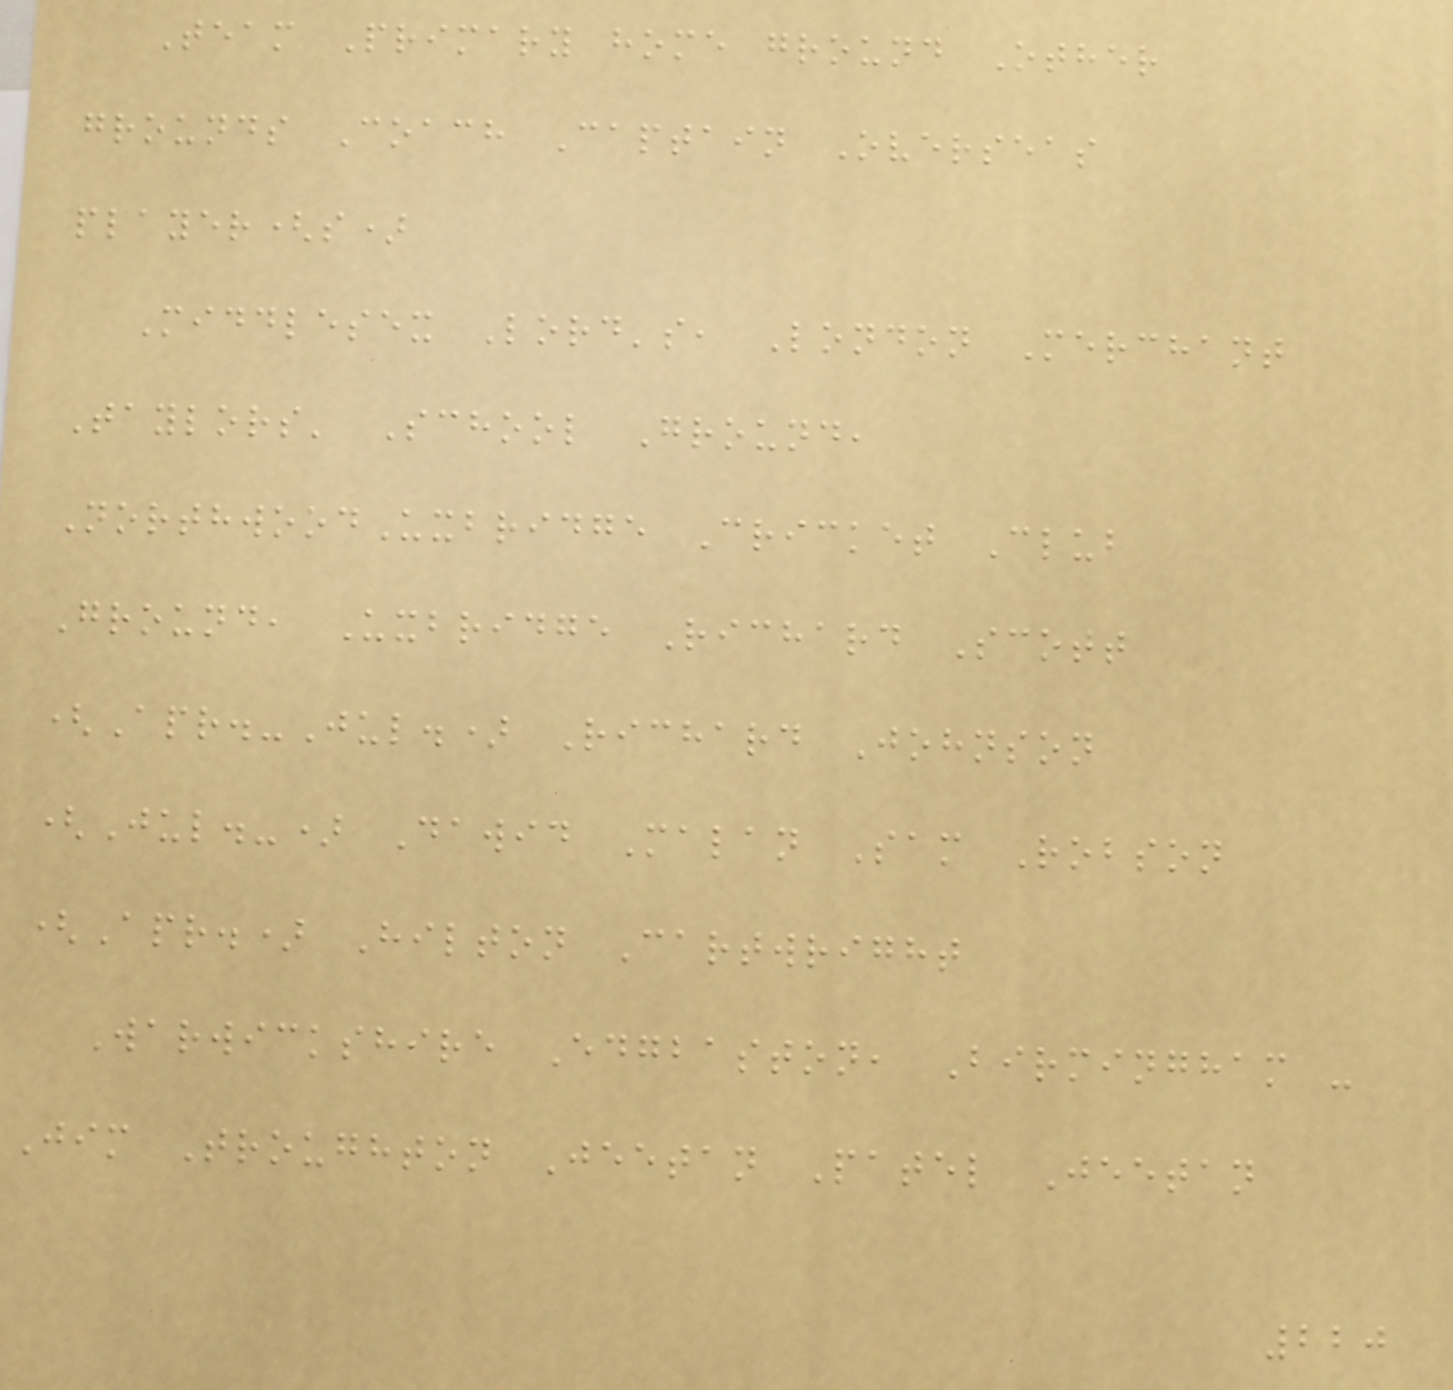Team Primary home ground Other
grounds Coach Captain Overseas
player(s)
Middlesex Lord's, London Merchant
Taylors' School Ground,
NorthwoodUxbridge Cricket Club
Ground, Uxbridge Richard Scott
(Apr.-Jul.) Richard Johnson
(Jul.-) Dawid Malan Sam Robson
(Apr.) Hilton Cartwright
Warwickshire Edgbaston, Birmingham -
Jim Troughton Jeetan Patel Jeetan
220
